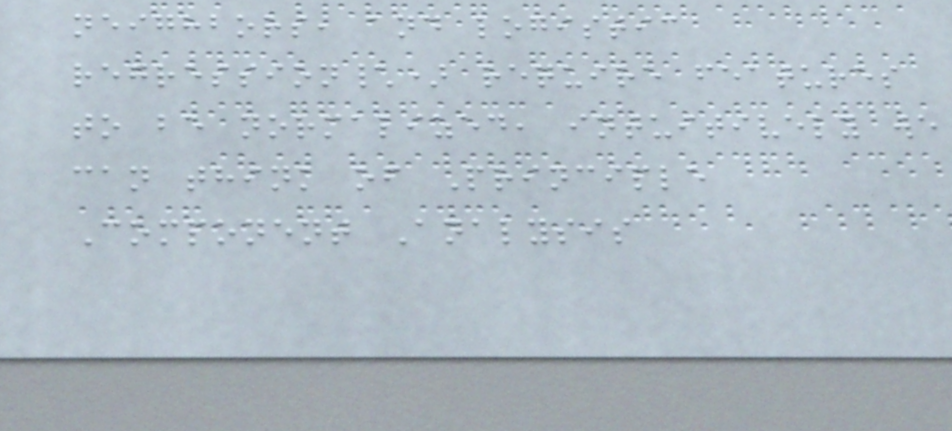neighbors, and logistic
regression\) require features
to be normalized, intuitively we
can think of Principle
Component Analysis
